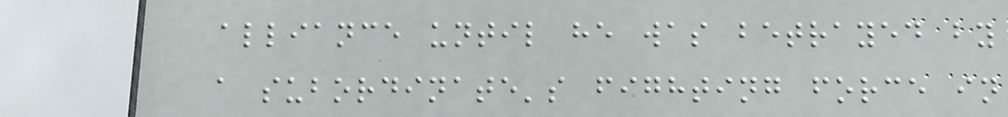alliance until he was betrayed by
a subordinate's fighting force in
